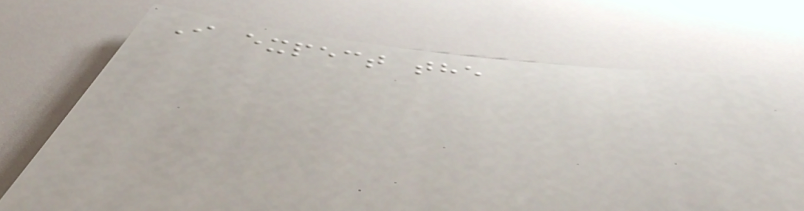I expect the
